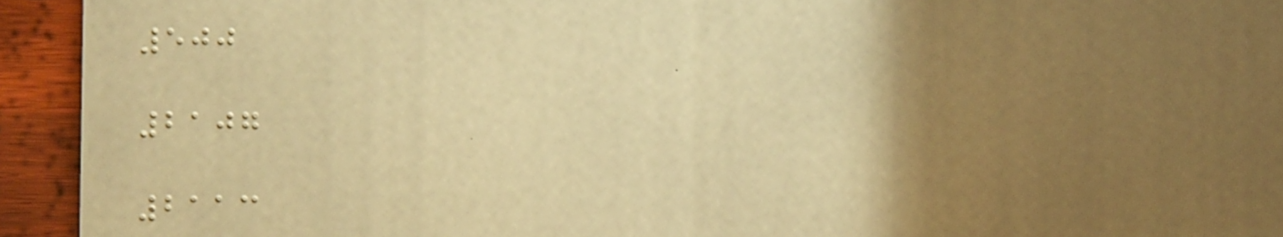500
2107
2113
